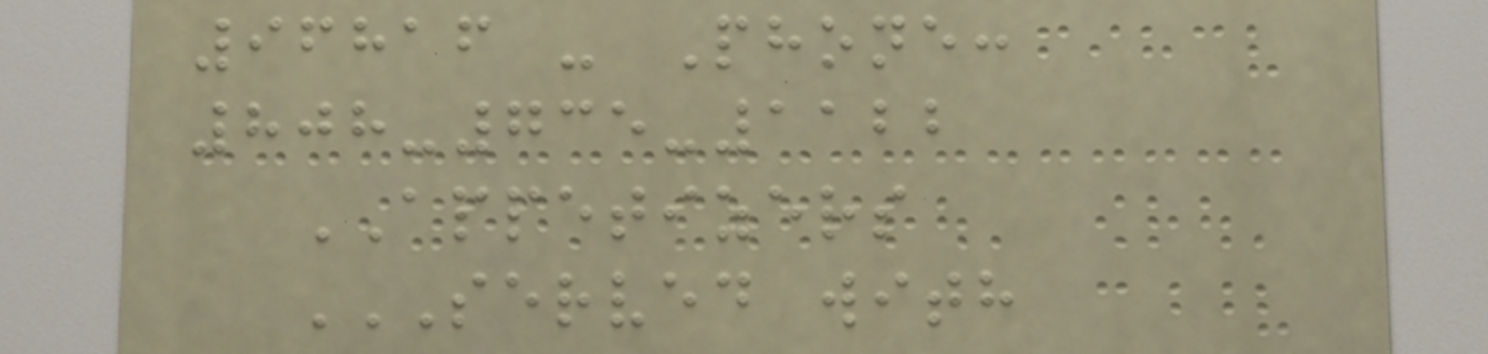96816 - Phone:
808-735-1122
APPETIZERS
SERVED WITH
